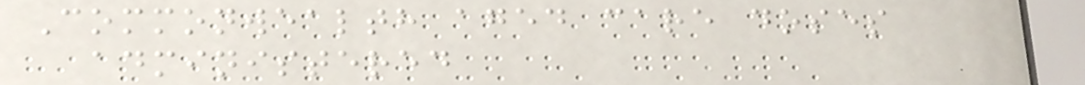Commonwealth aged care doses
administered
